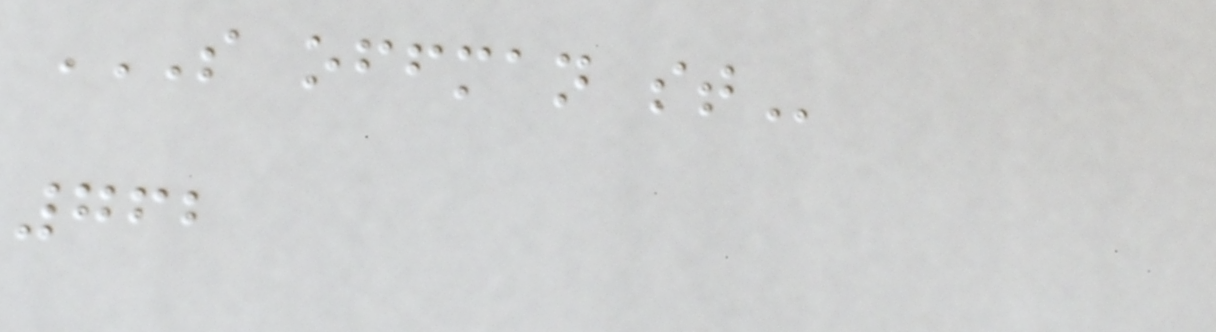S OFFMAN ST
762
